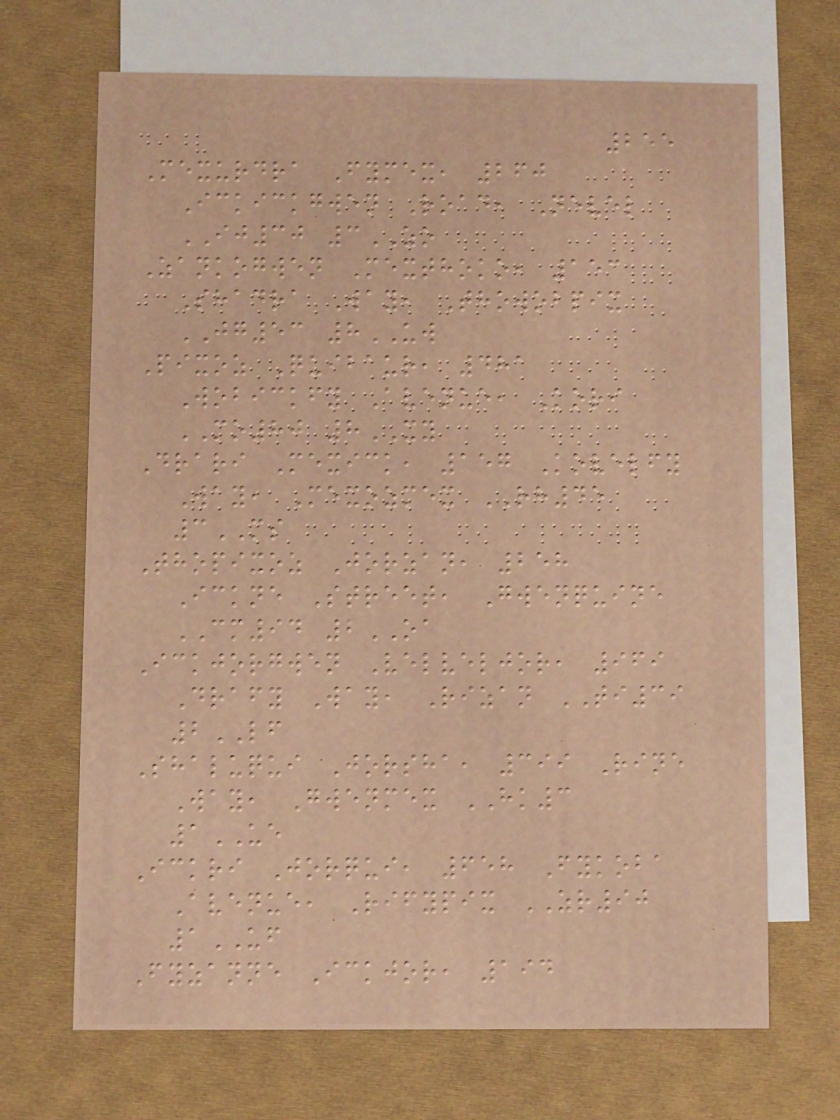255
Mexurdra Fymex, 260
Ickickgwen Road, Nevel
IJ30 3ZO
Zankogwen Mexthoko, 153
Shadra Way, Thowobpix
JG53 8UW
Pixoz Quibaur, 481
Wobickfy Avenue, Kori
MO80 8XY
Drari Mexick, 157 Kovelfy
Way, Mexozmex RH45
3MS
Thopixoz Jorzan, 258
Ickne Street, Gwenquine
CM94 2OA
Ickjorgwen Velveljor, 969
Drafy Way, Rizan TI39
2LF
Shaluqui Jorsha, 399 Rine
Way, Gwenmex HK3
1UE
Ickri Jorqui, 658 Fykoba
Avenue, Rifypix ZR90
1UF
Fyzanne Ickjor, 194
